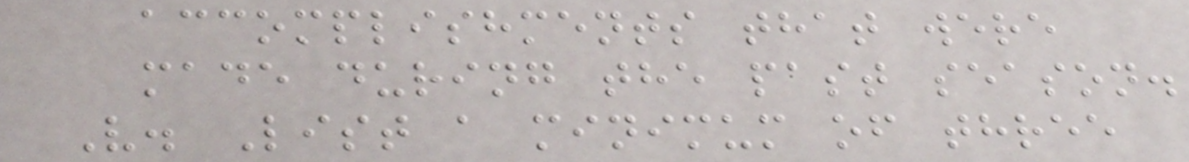accomplishments that were
made during the past season.
V. List a minimum of three
